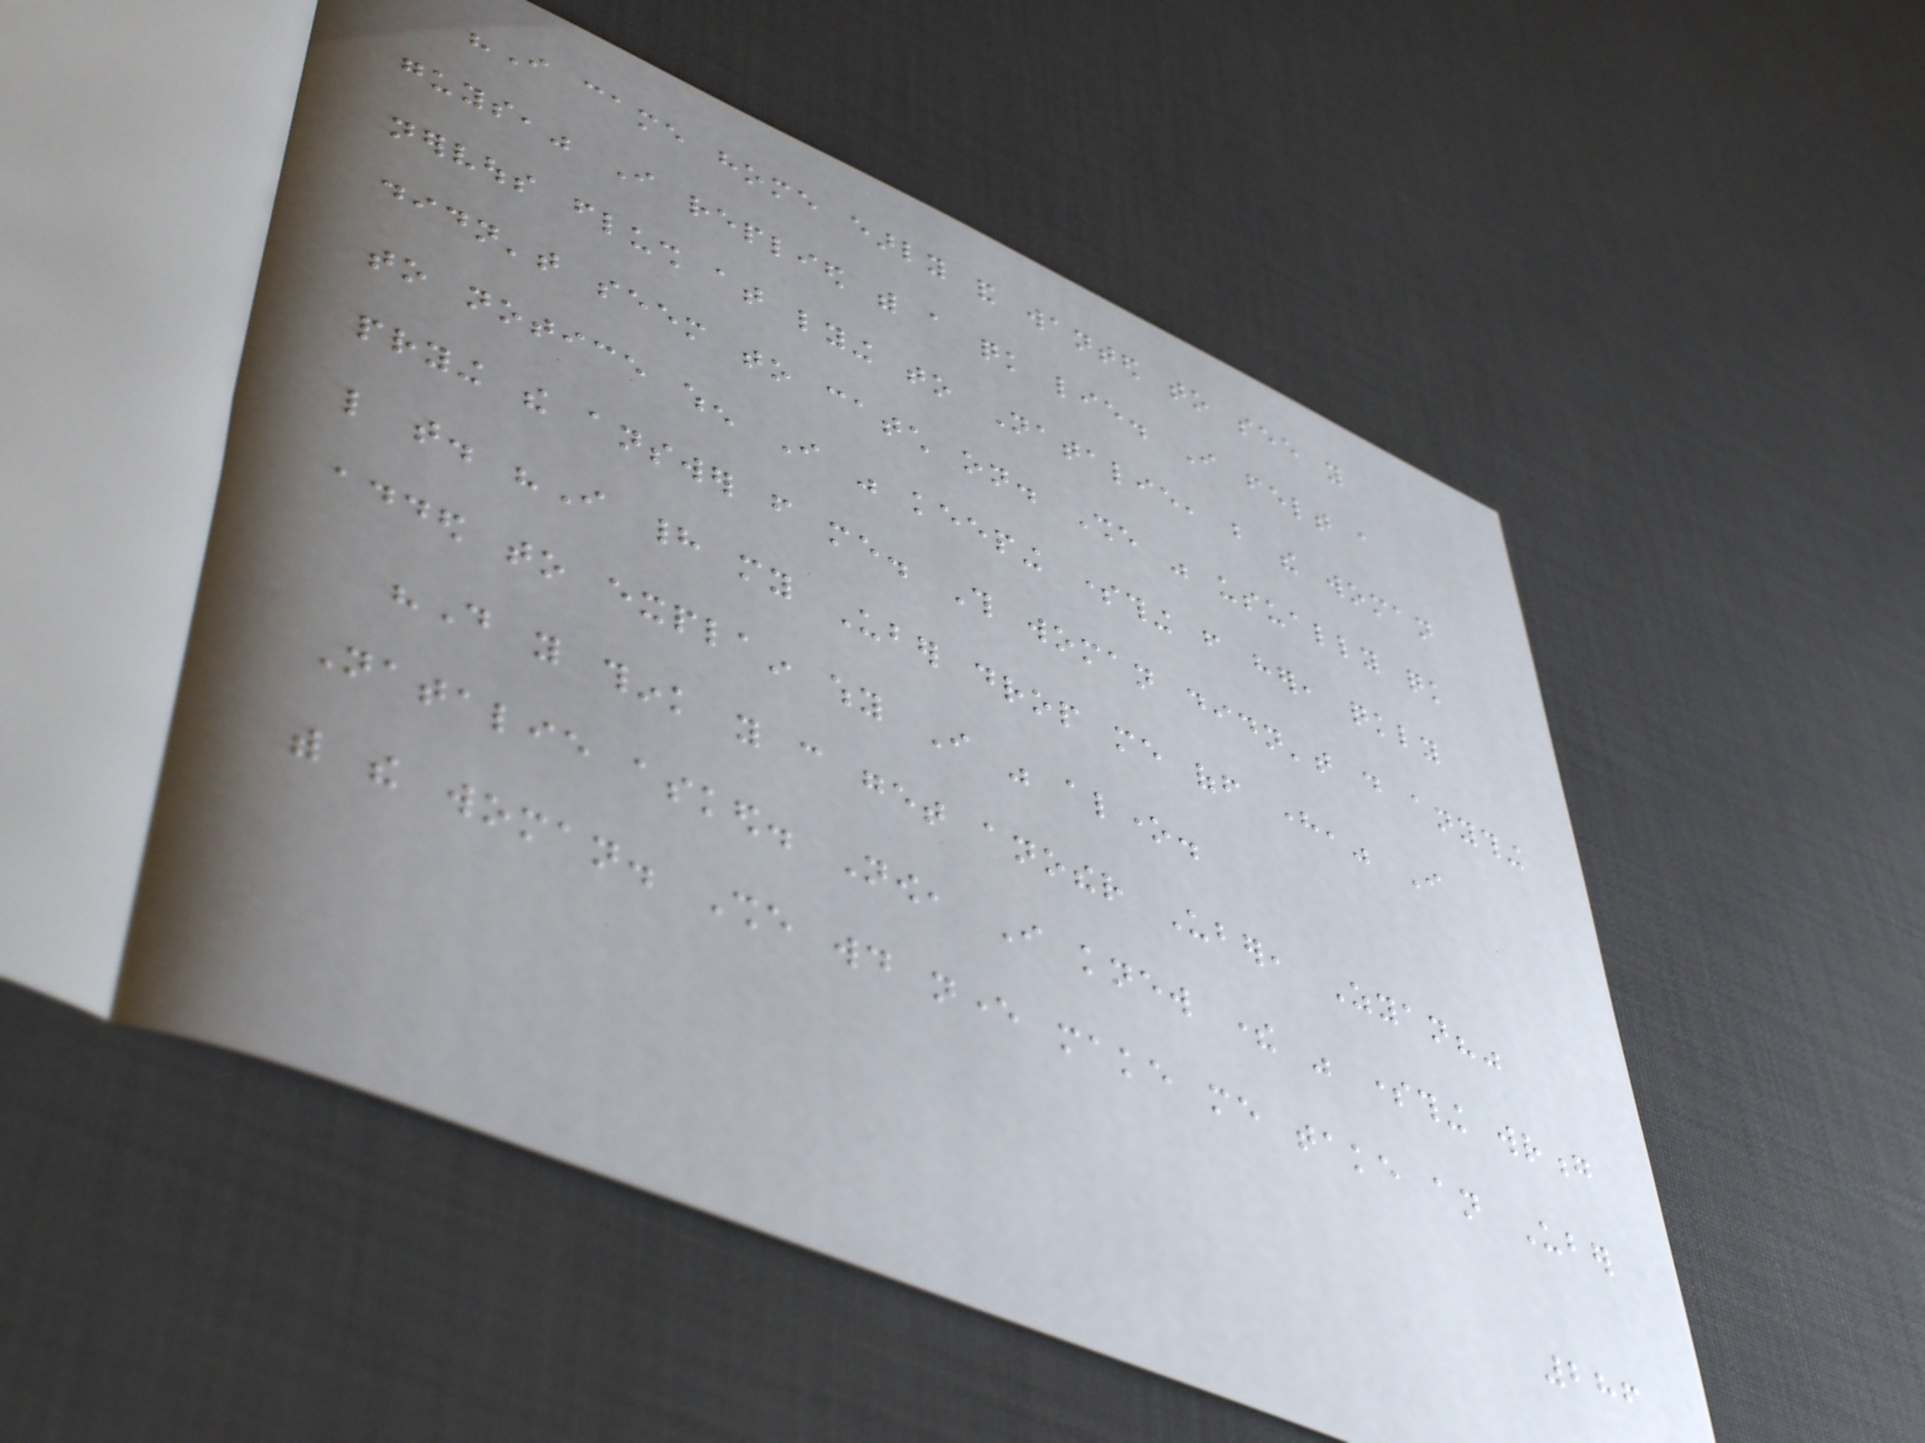"I came home early and wanted to see you
guys," I replied with a quick lie. I felt a
nervous flush at lying to Natalie, but the woman
didn't seem to catch on. She was usually quick
to notice when I was keeping something from her, quickly
prying the answer from me. This woman didn't do anything
like that. "I had my Uber drop me off here," I
added to explain why I was alone.
"Do you think you can get another Uber, Zyan?"
Natalie asked. Now, I knew there was something wrong
with the woman. She would never make me take an Uber
286
